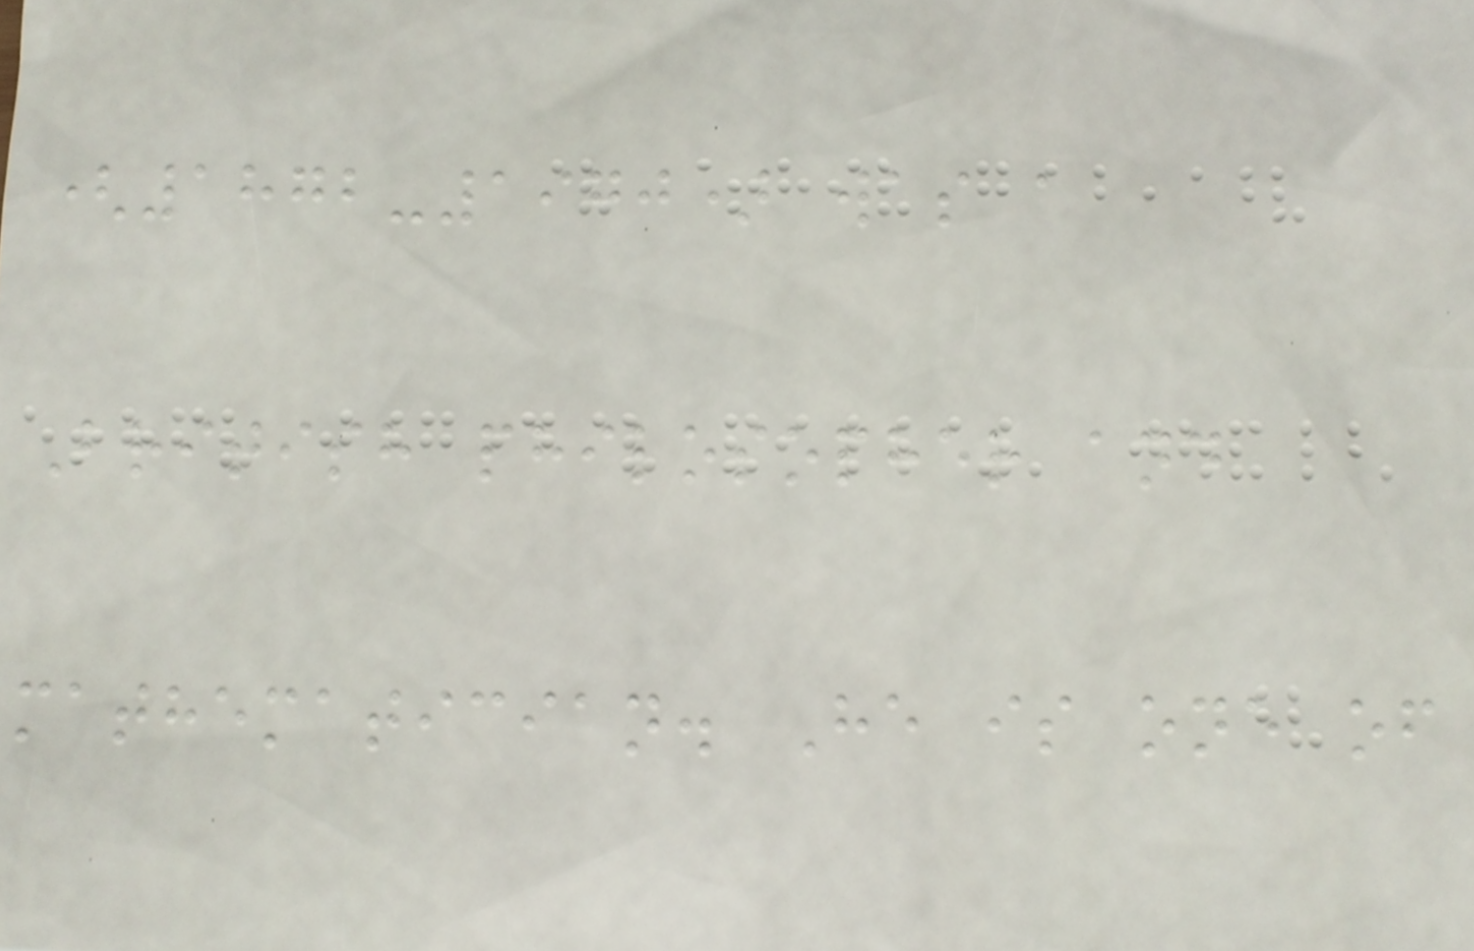(1872-1970) was a
British philosopher and
mathematician. He is one of
